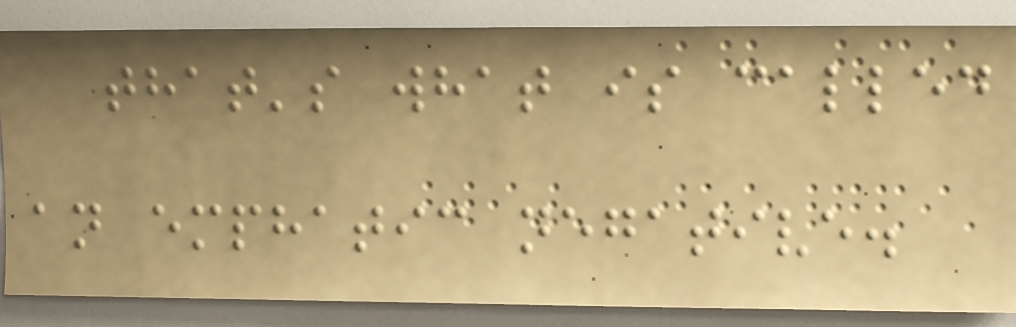that's what is called
an emphatic negative.
